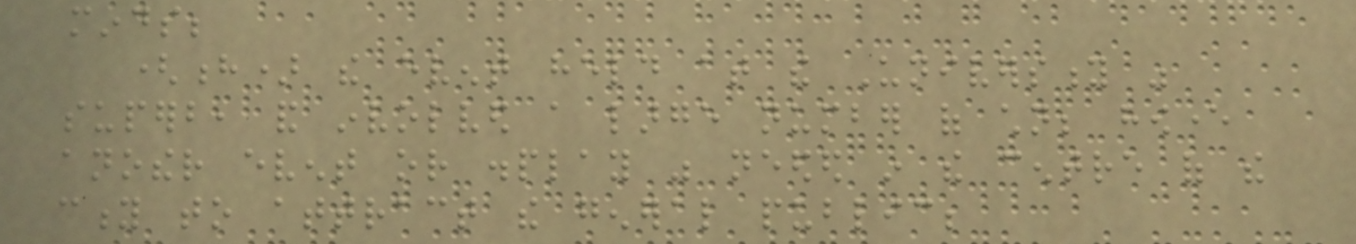minds;
(h) the event held at the University was
superb, and involved a large number of children; however
another event or display was needed in the centre of the
city to attract the general public;
